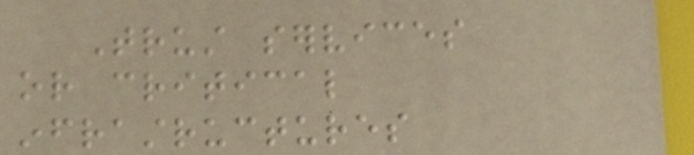Trust services
or critical
infrastructures
